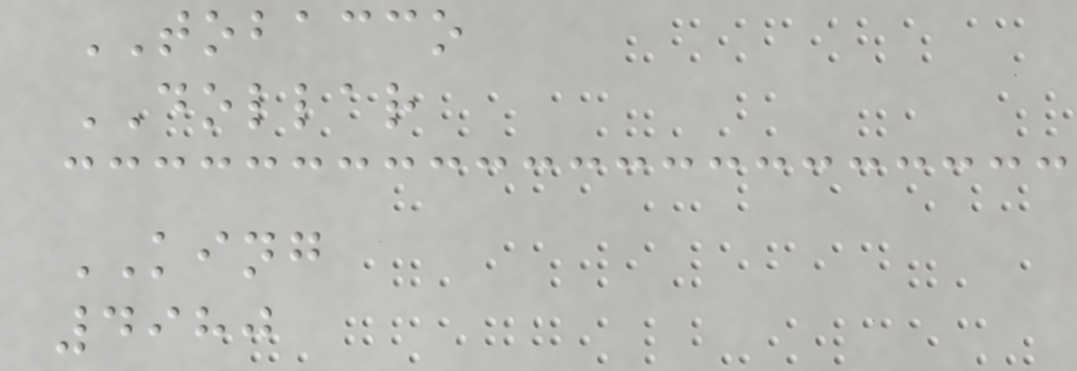TOBACCO
DOLLAR
KING
4980
